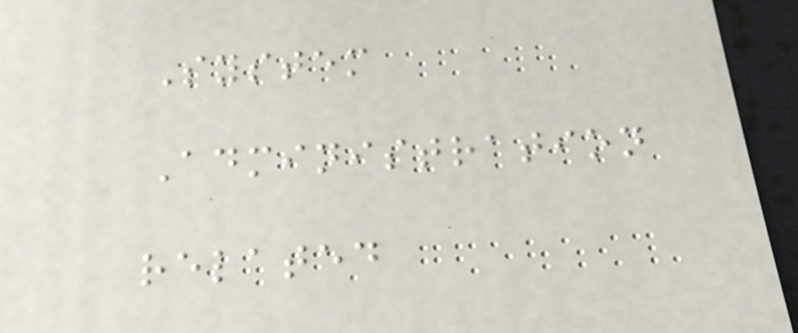System
Administration
related
